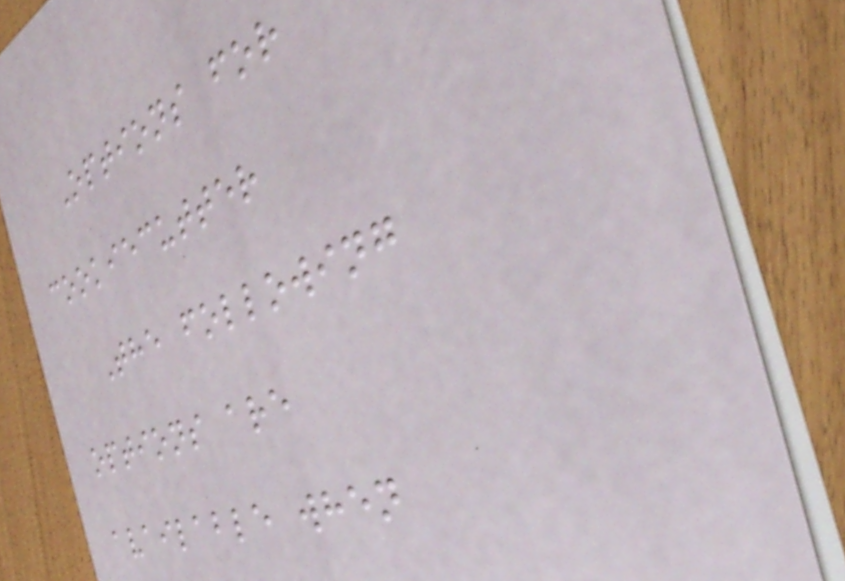Options for
cookiecutter
The following
options are
available when
